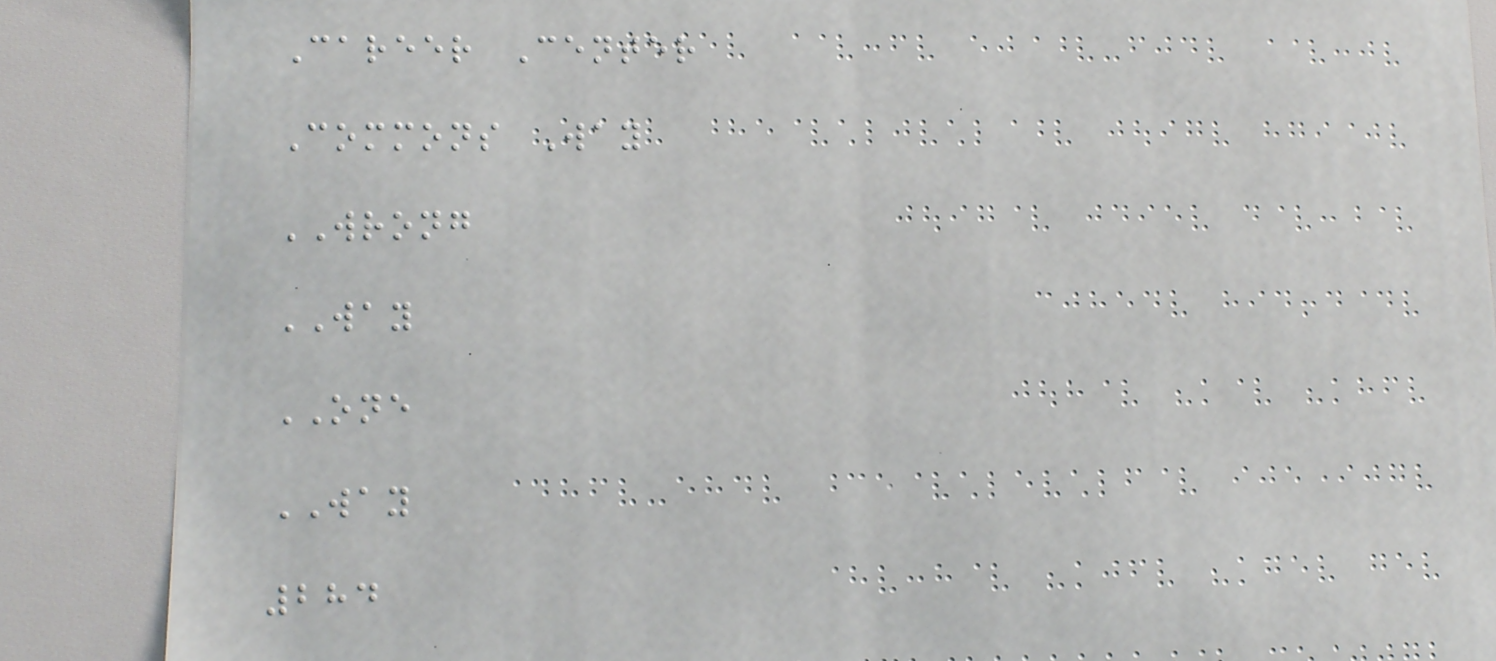Career Center
Commons Way
WRONG
WAY
ONE
WAY
284
